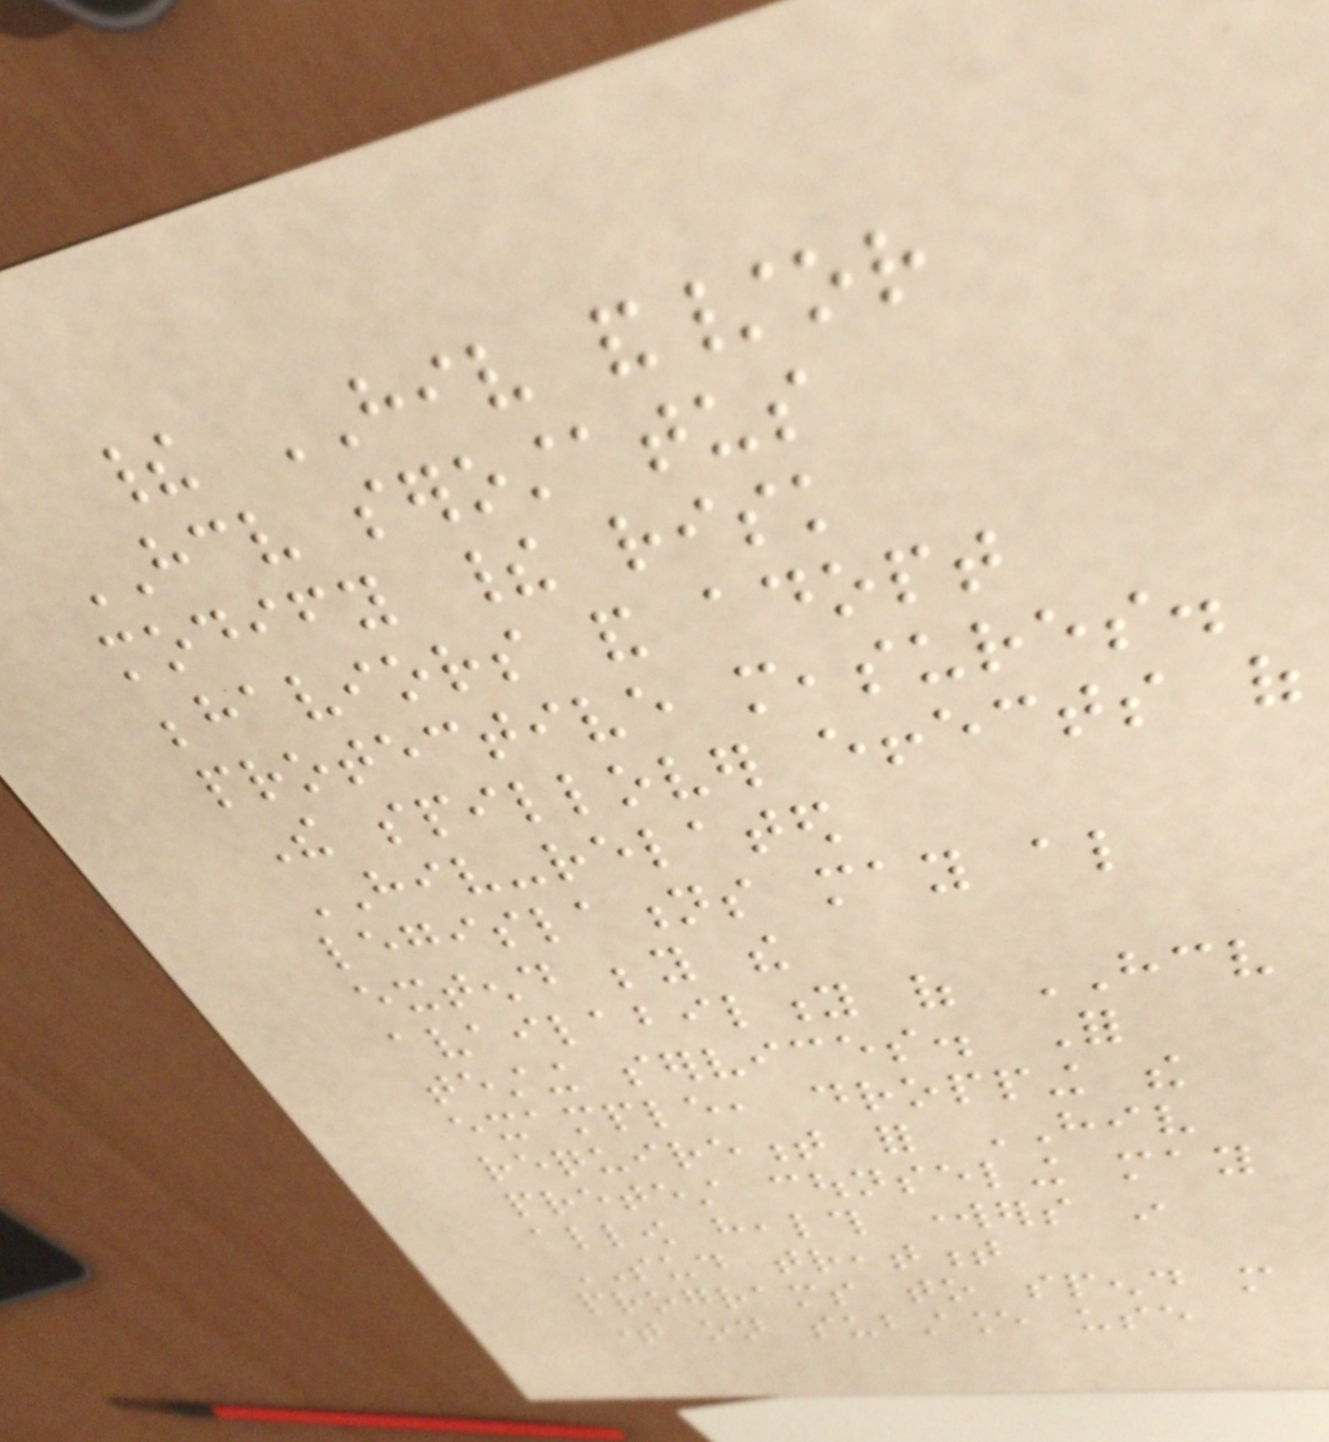their HIV and/or
HCV serostatus
modify their risk
behaviors and adopt
protective measures.
The spillover effects of
HIV-related
legislations may also
extend beyond the
availability of HCV
testing services. For
example, dropping the
requirement for HIV
pretest counseling may
allow health workers in
SUD treatment
programs to spend more
time on substance use
